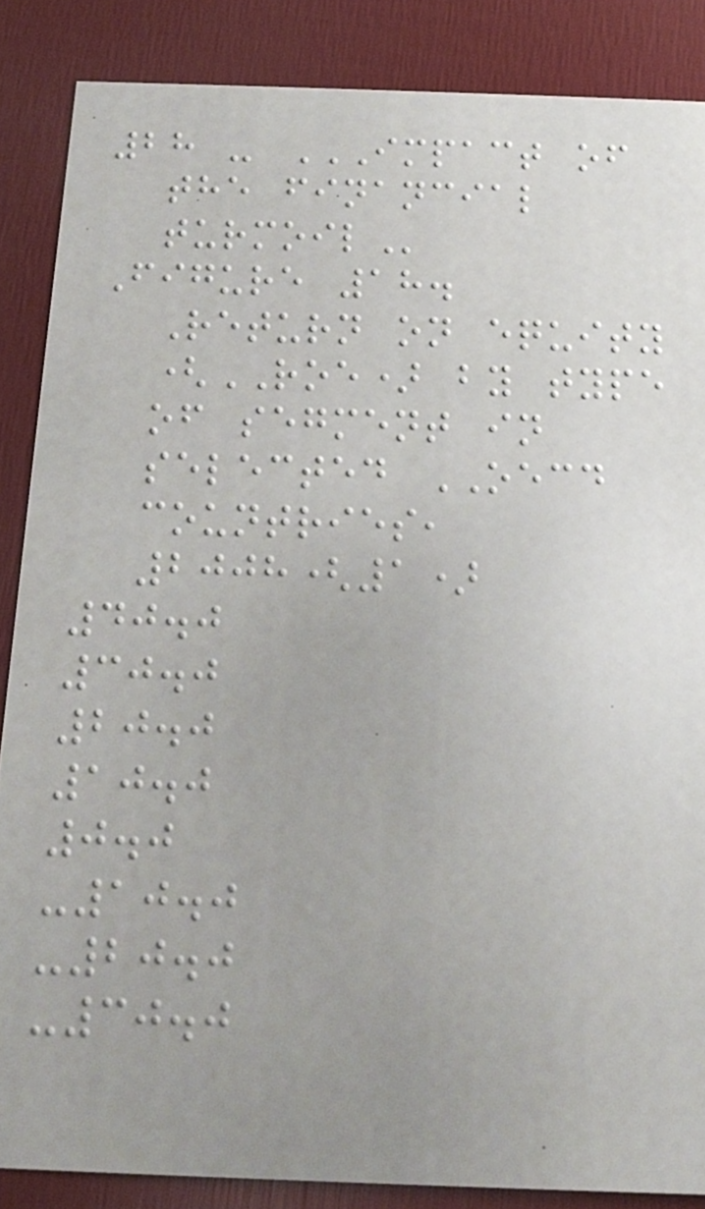28 - IMPACT OF
THE FINANCIAL
TURMOIL
Figure 18.
Return on equity
(ROE) by type
of segment in
selected OECD
countries,
2008(1)
40.0
30.0
20.0
10.0
0.0
-10.0
-20.0
-30.0
